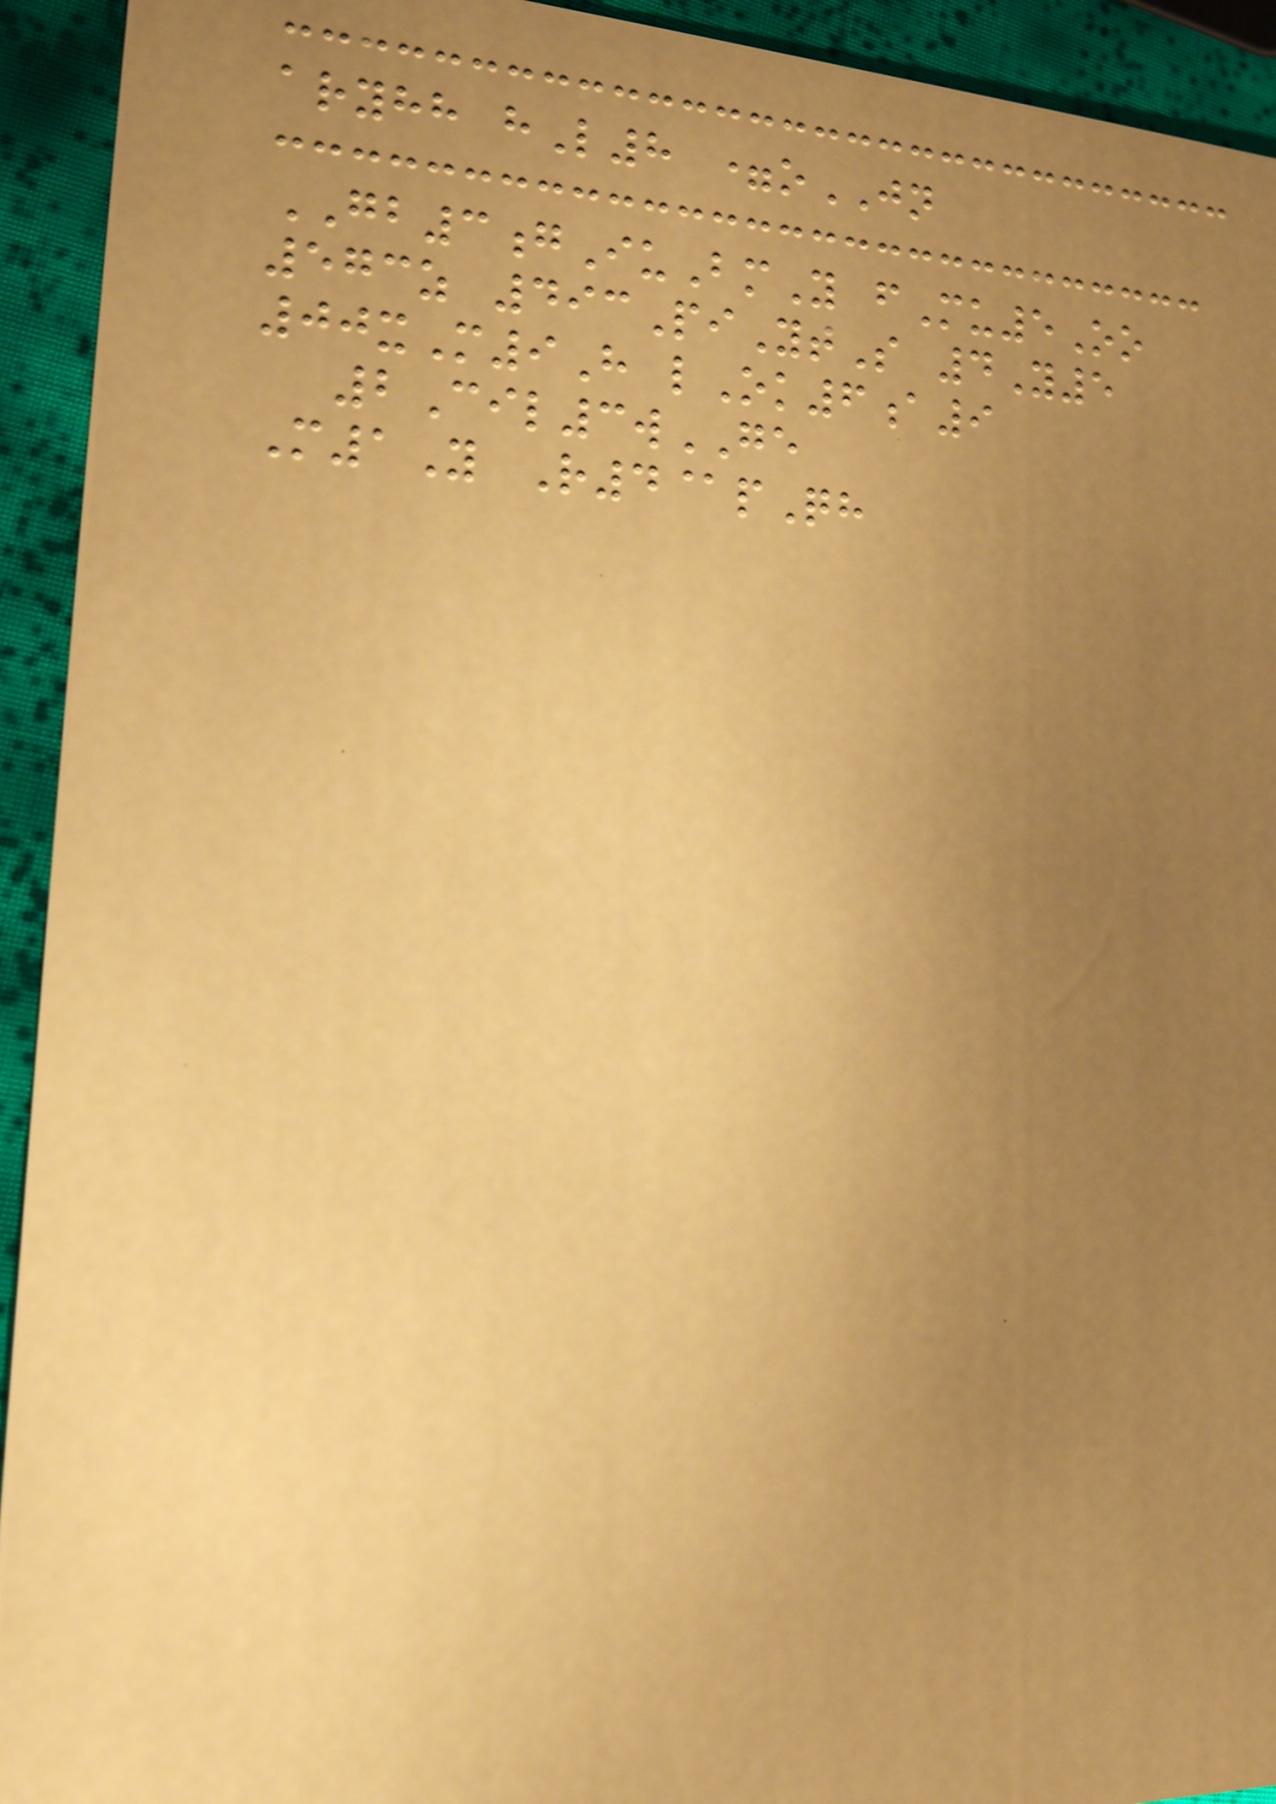aryhh hL8 =oJN
GB3gIuBmY fMu5Oo
573z 493PiYtS 4Y5
00xM9H lOk6a9
2Cil3wGE
M1Y R4@pQh
